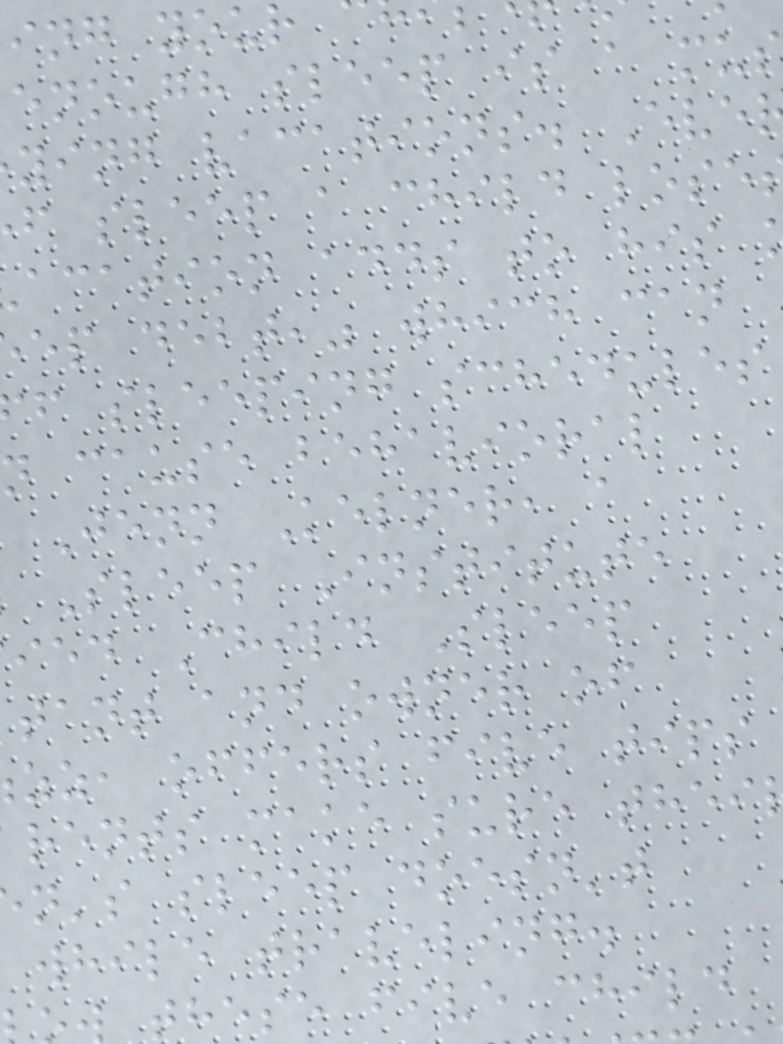ing your
enough sleep is a mus
ying vacations. Eve
f sleep a child lose
acation adds to his
ep debt," which can
f sleeping schedules
n cause behavioral
Jenn Kelner, a
Sleep Institute
ied Child Sleep
tant and owner of
zz, offers five tips
rents make sure thei
n's sleep doesn't
while traveling.
these five child
